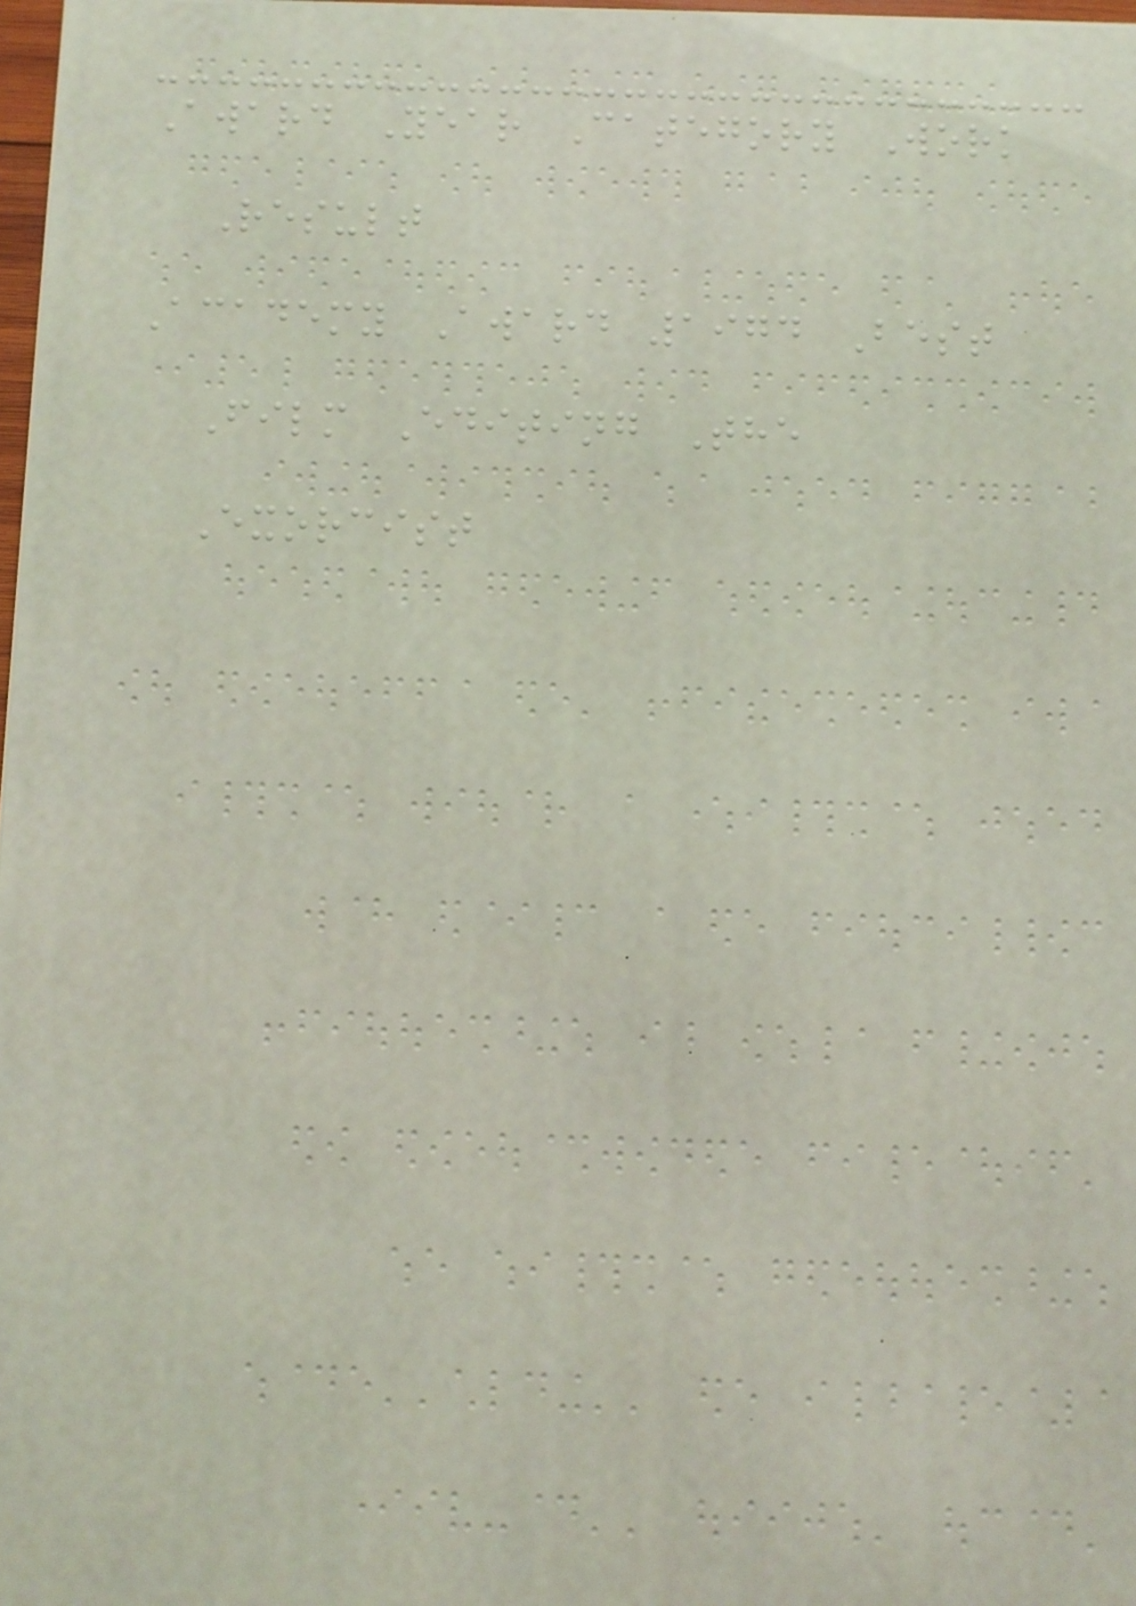Award Year Category Work
Result
Academy Award 1974 Best
Film Editing The
Exorcist
